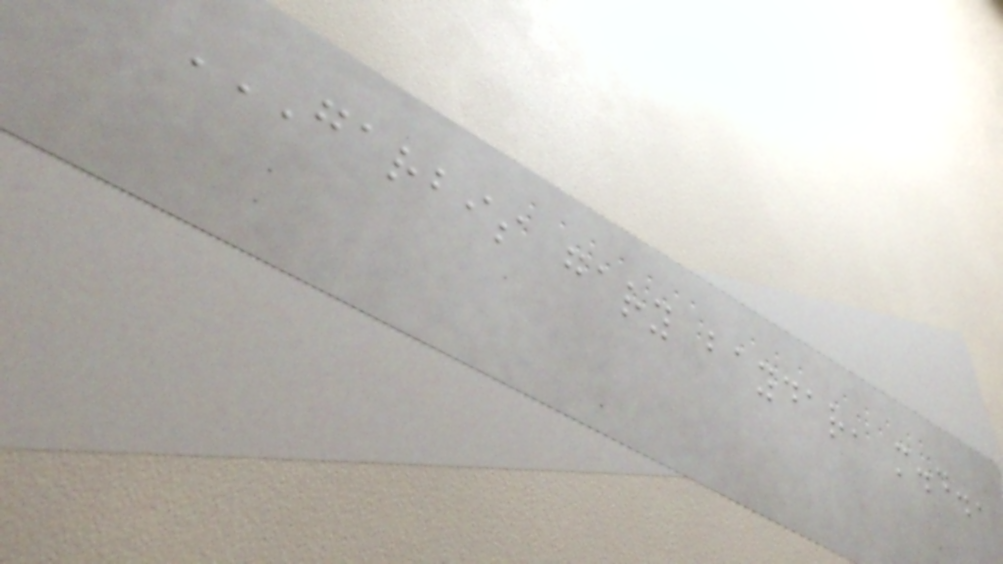GARBIS GARY BAYDAR, M.D.,
